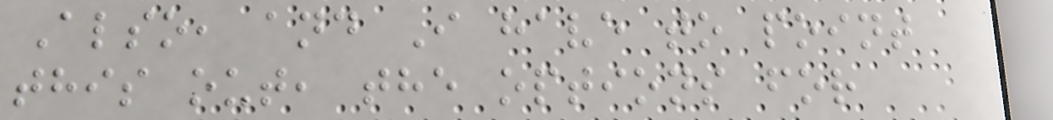Also, and I have to point
this out, the options for
